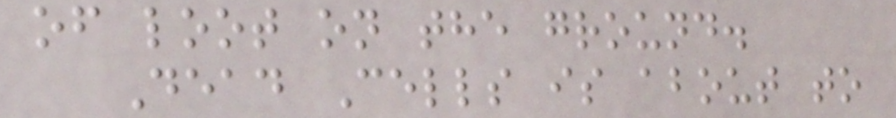of loot on the ground.
Dead Cells is about to
